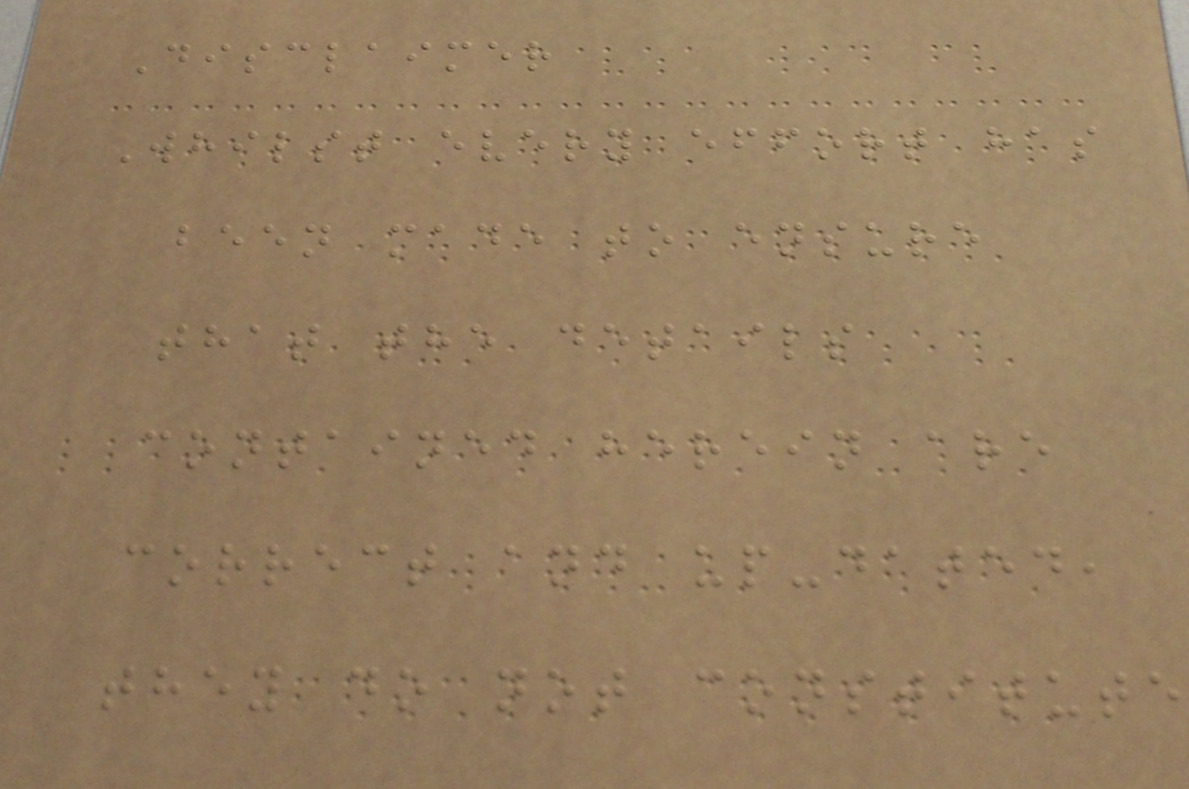Disclaimer
Whilst every effort has
been made to ensure
that the details
contained herein are
correct and up-dated,
they do not constitute
